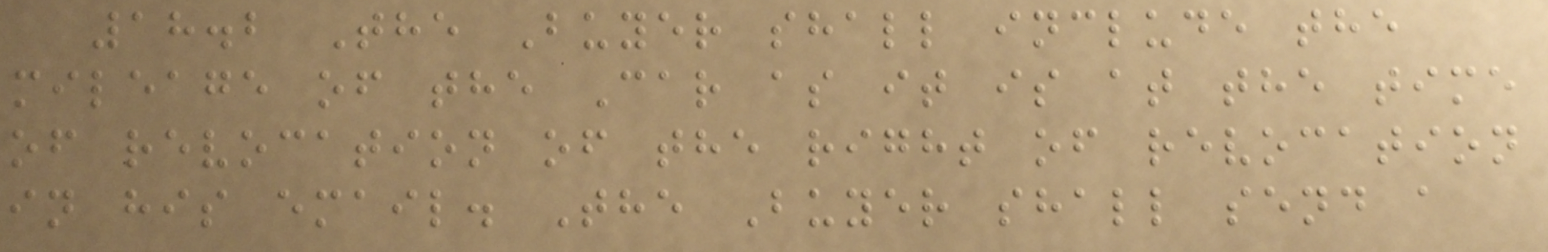18.2 The Buyer shall include the
mileage of the Car as it is at the time
of revocation of the right of revocation
in his email. The Buyer shall send a
